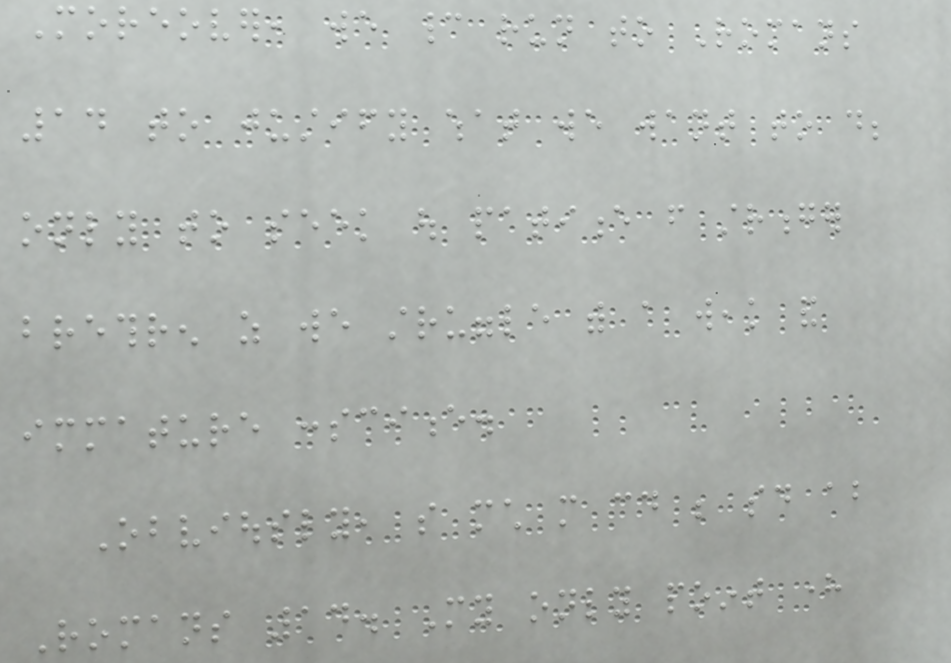Moreover, we cannot run to Romans
14 to justify what we want to do;
only to seek out patience from stronger
brethren as we struggle with a weak and
immature conscience.
Obviously, so much more could be said about
Romans 14. My only point here
